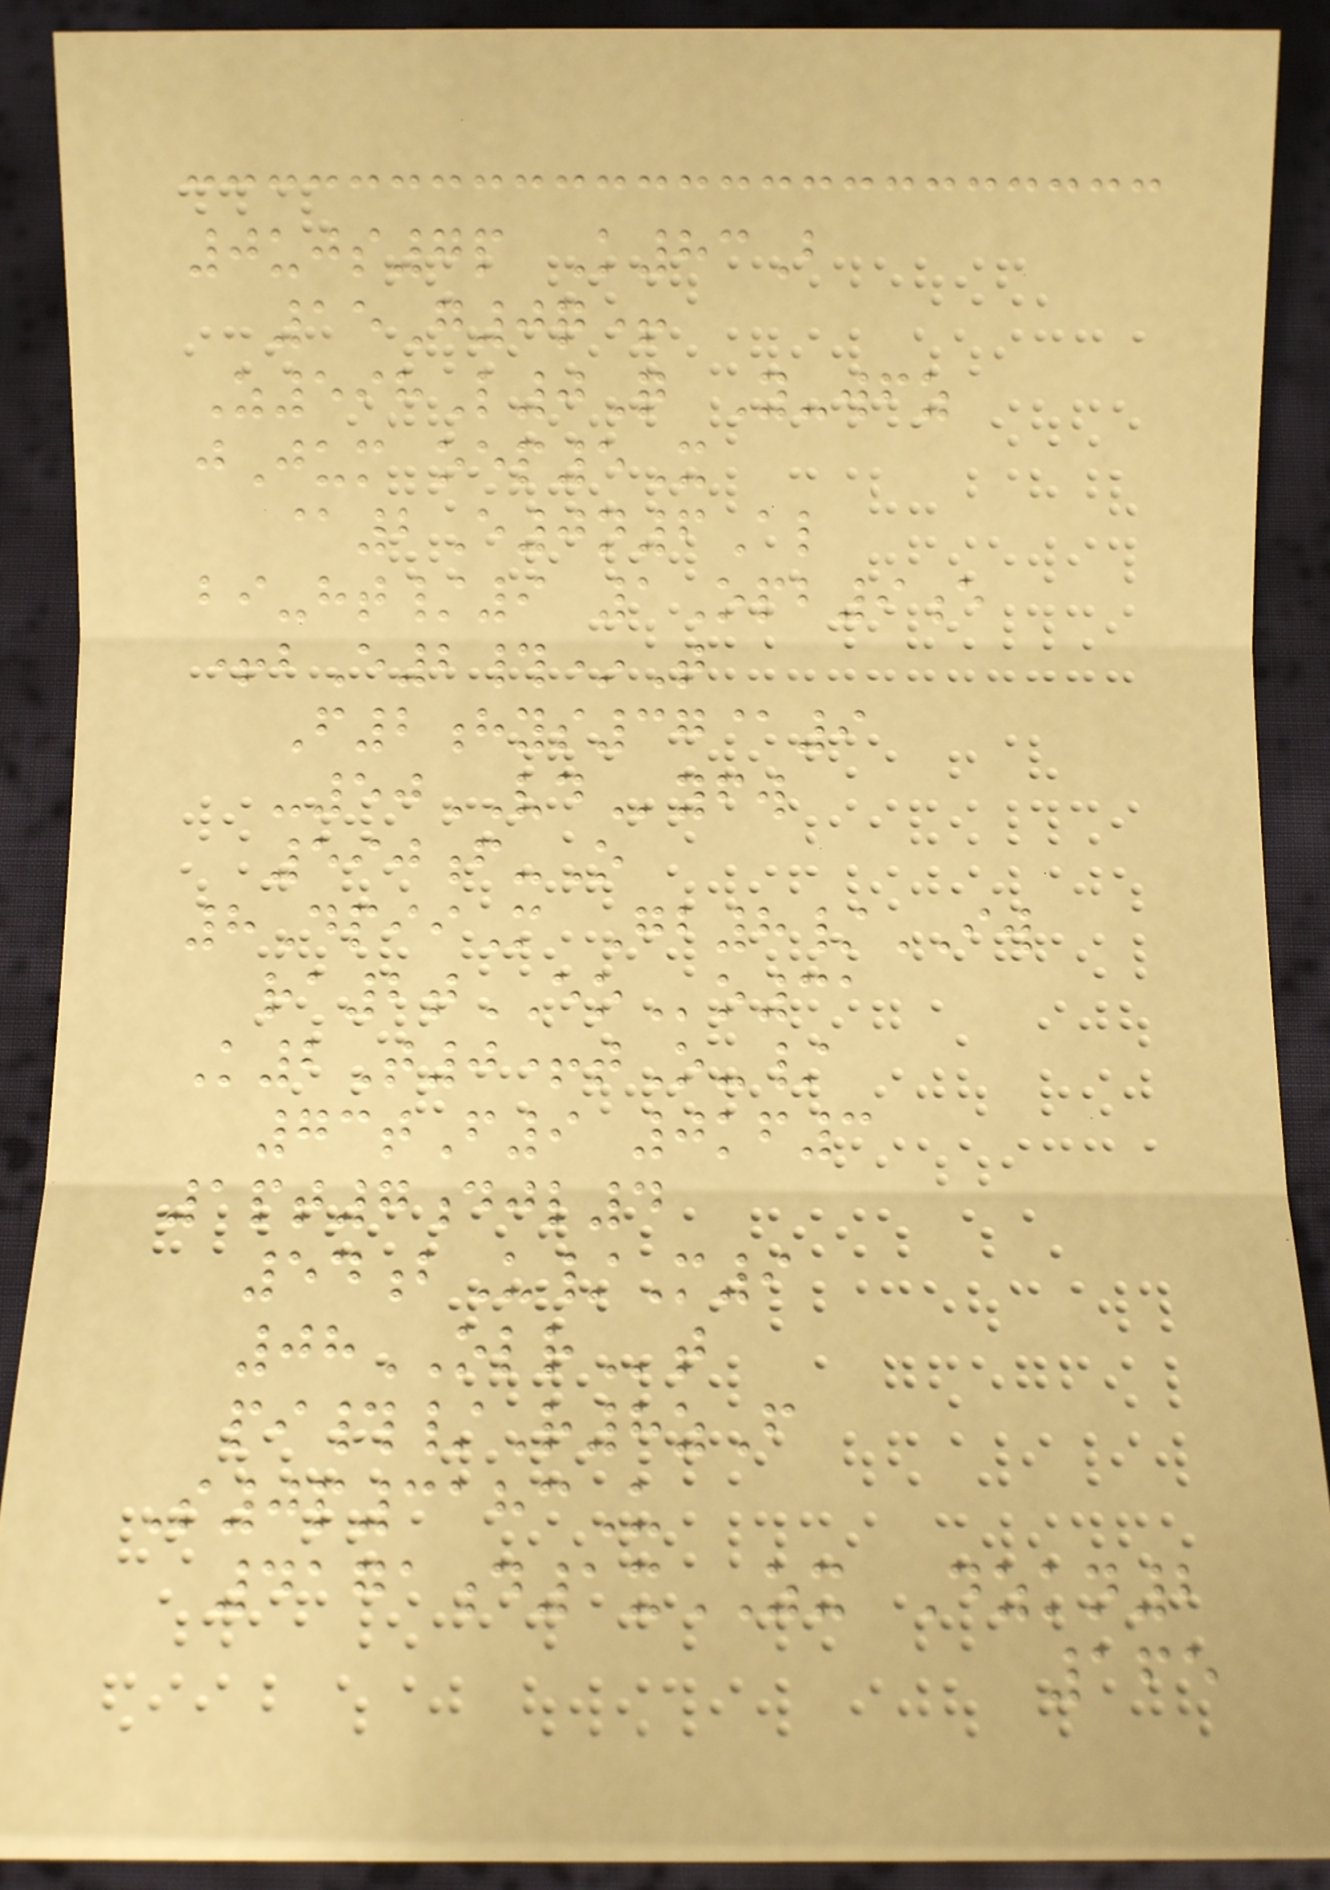0ujs7p K83B
15G0q+
Z598L0Q Y-wfz
jJum oep5X
@2E0n6Al
bi-ht/9 1Opb9e
+bE2#*T
F2hys37@9
-50VDyfw
590f-O
8DpiiM Gb8/IW
ra2tEOo31
K2T0+tO-/
73tF9 0kf3
1pt7djl4
54bU/M9
08OLRt
pi#/R8zF
S0p3183U
4171d1xZX Dzkn2
165
